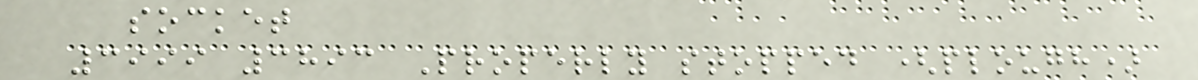socket
3999 3893 Properly stopped (plough)
